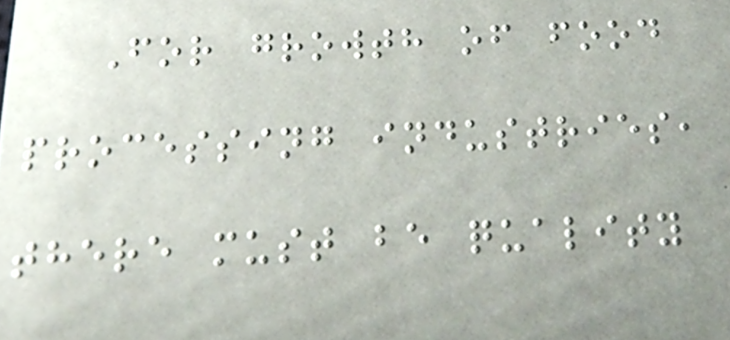For growth of food
processing industries,
there must be quality
